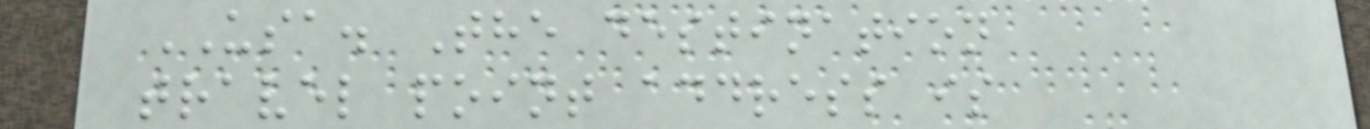USA. The destination
travel point address is
